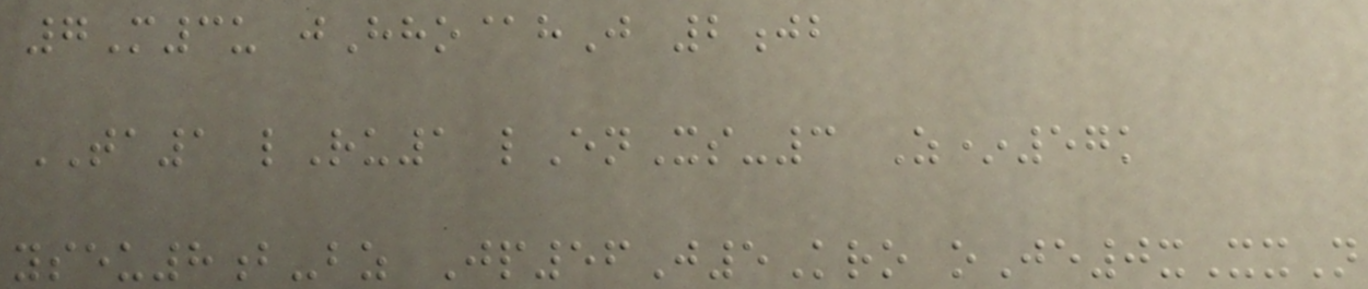7M3u jHho@hJ 2jb
TA1 lRu1 lEnXs-3 Z*57k
yseu8b-bz Jp56J5Kro oJe0xXxN
